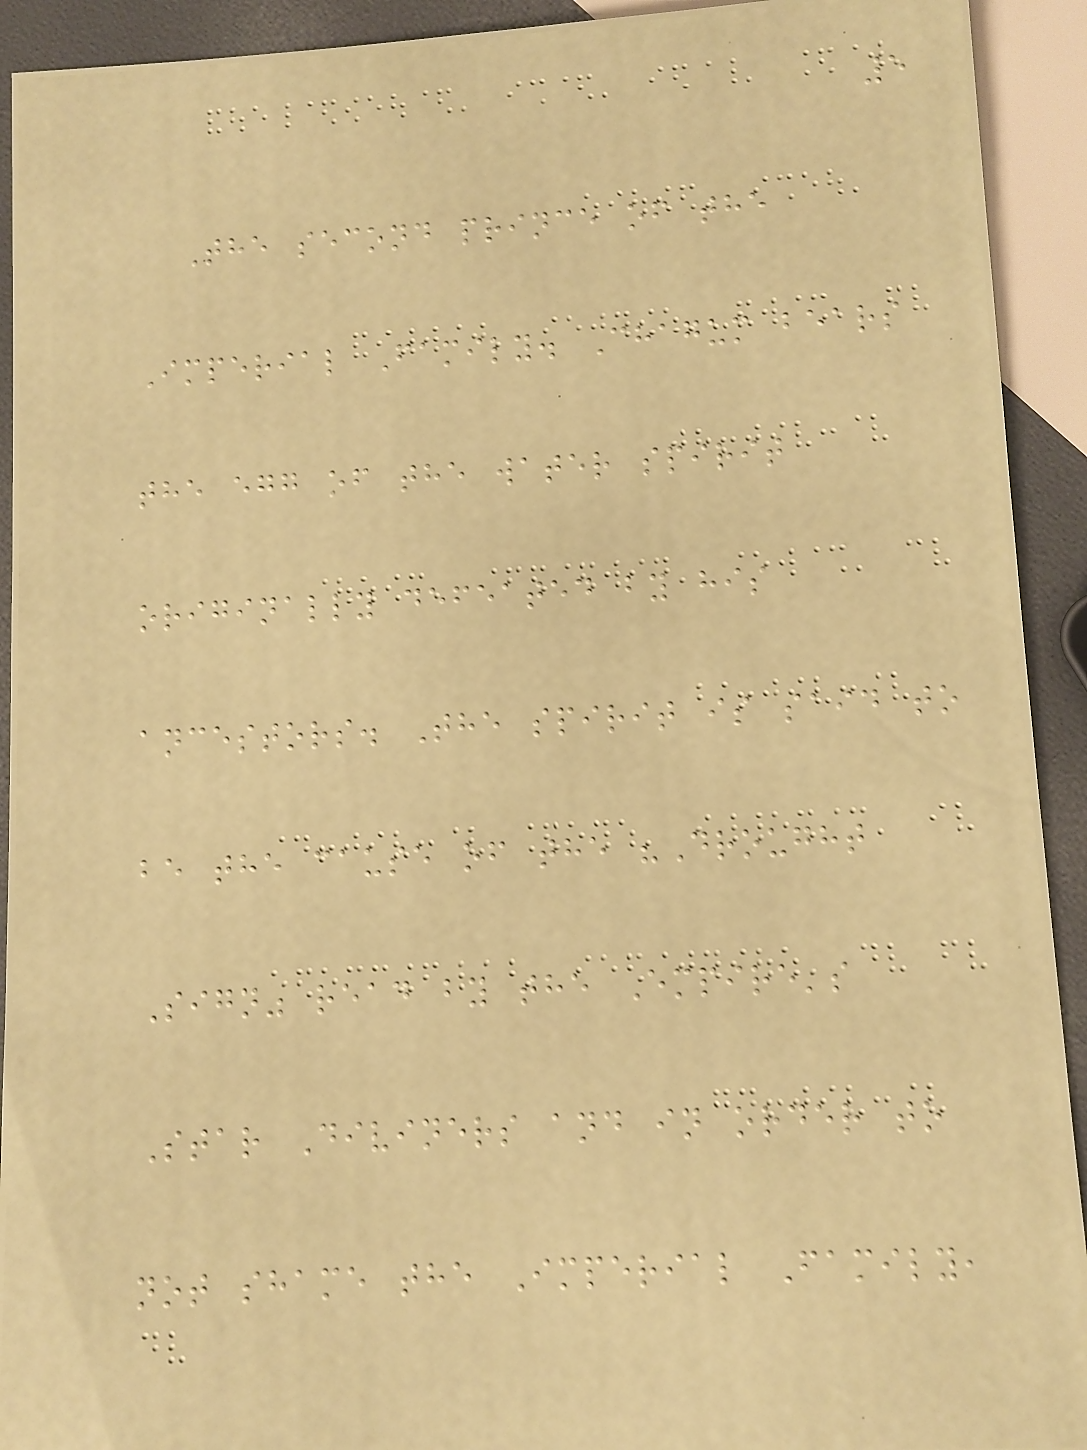5
The second prince of the
Imperial Family. Chagum bears
the egg of the water spirit
originally defeated by his
ancestors. The spirit is said to
be the cause of the "Drought
Sign" read by the Empire's
Star Diviners and in order to
not shame the Imperial Family,
